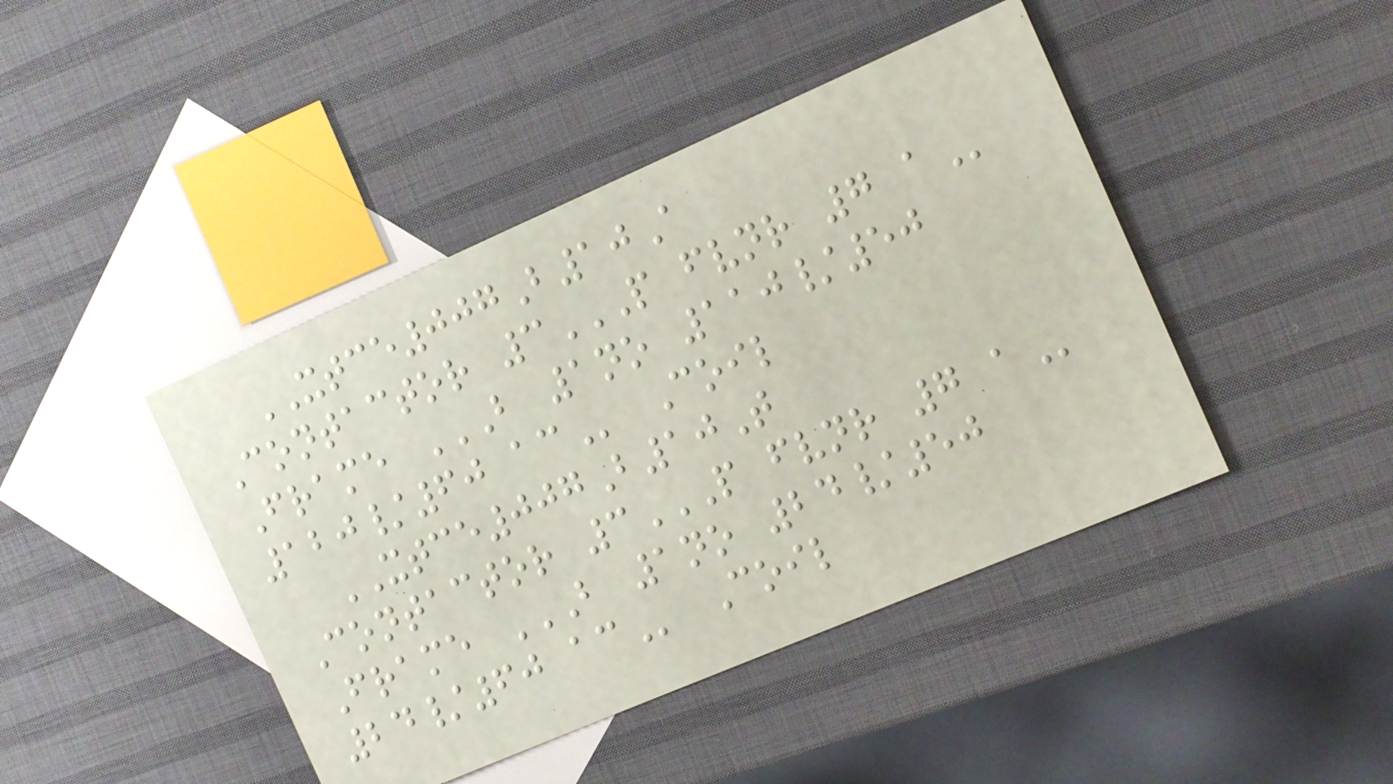XTCE007B10A
Contactor 3P FVNR 7 A
Frame B 1NO 110/50
120/60 AC Coil
XTCE007B10T
Contactor 3P FVNR 7 A
Frame B 1NO 24/50
24/60 AC Coil
